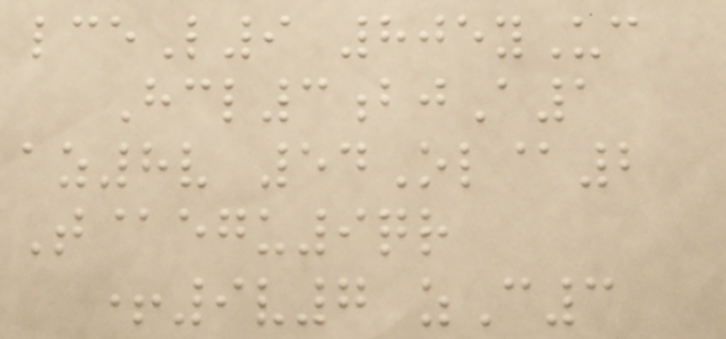lceL9 805yUc
Hcl3bjA1
az8v 54Ol@2
T@egu9qr
+9v7 zC3
